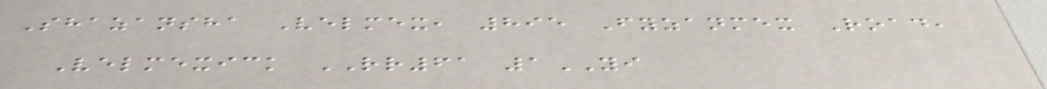Shazansha Velmex, 895 Fyzanmex Road,
Velmexick RR61 1YI
